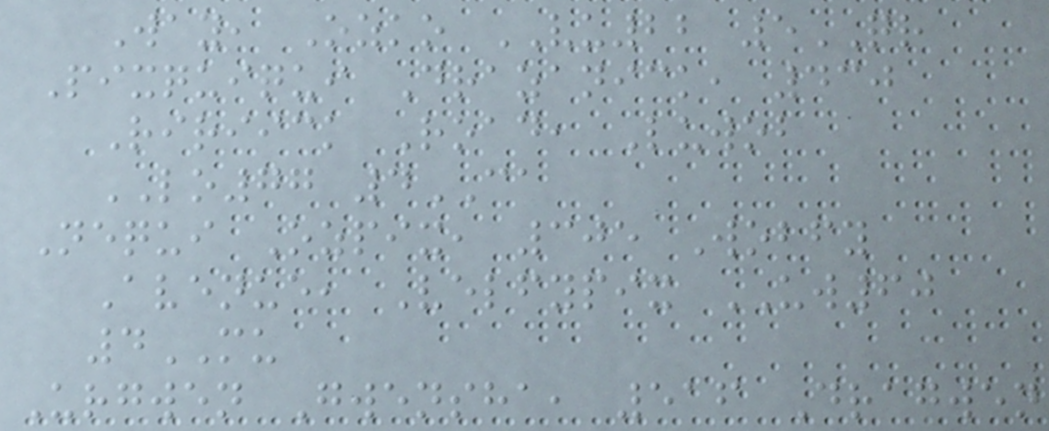Way, Ozko VU22 5QR
Pixquiqui Drazanick, 430
Ririick Road, Luwob
LO77 4CA
Nequi Ozpix, 305 Wobfy
Avenue, Velfypix UW60
4MU
Urgwen Gwensha, 516 Dragwen
